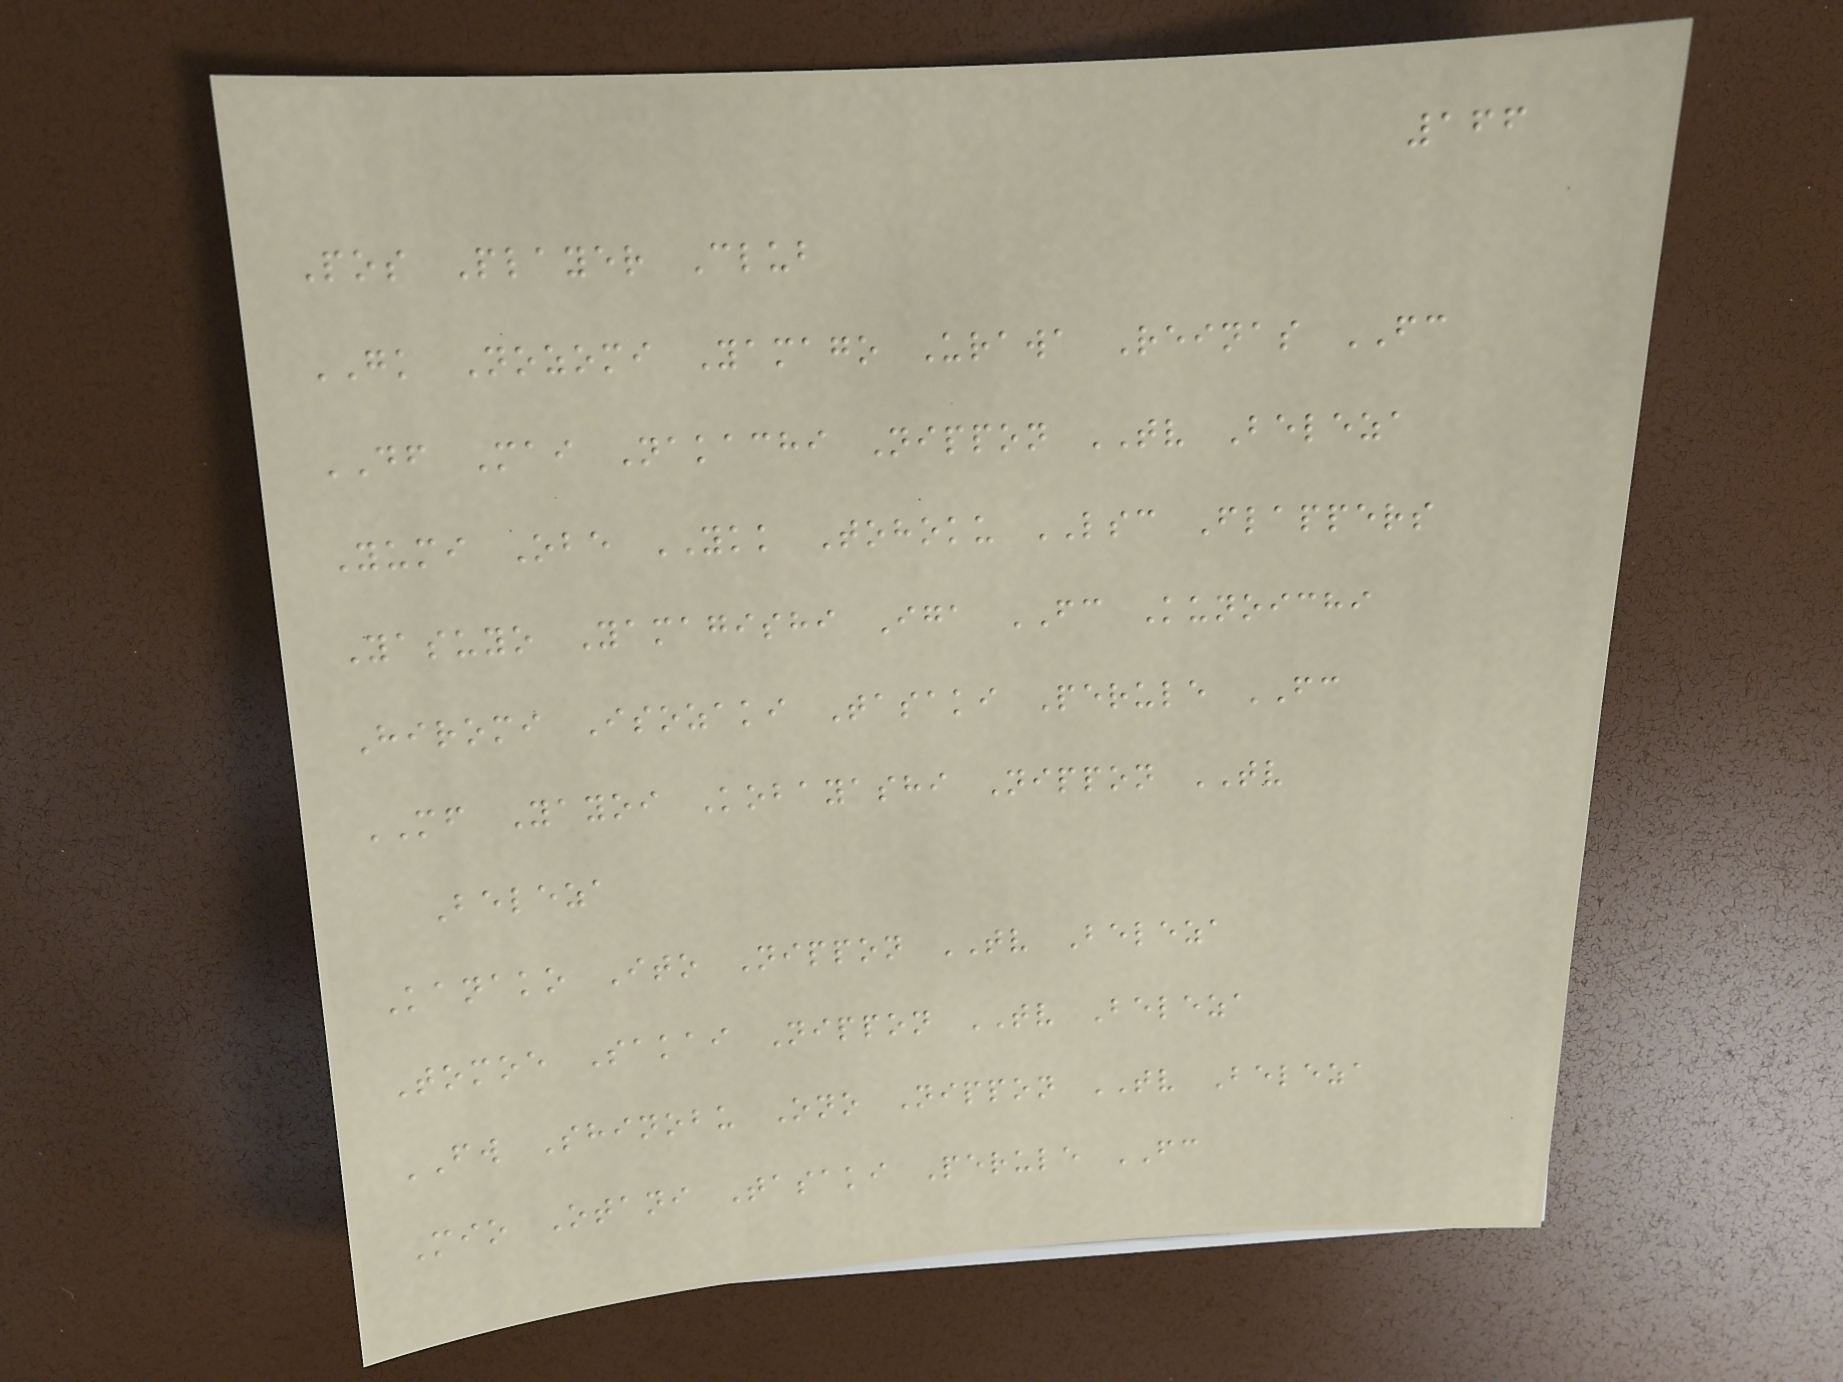166
Pos Player Club
GK Nozomi Yamago Urawa Reinas FC
DF Mai Nakachi Nippon TV Beleza
Yumi Obe YKK Tohoku LSC Flappers
Yasuyo Yamagishi Iga FC Kunoichi
Hiromi Isozaki Tasaki Perule FC
MF Yayoi Kobayashi Nippon TV
Beleza
Kanako Ito Nippon TV Beleza
Tomoe Sakai Nippon TV Beleza
FW Shinobu Ono Nippon TV Beleza
Mio Otani Tasaki Perule FC
